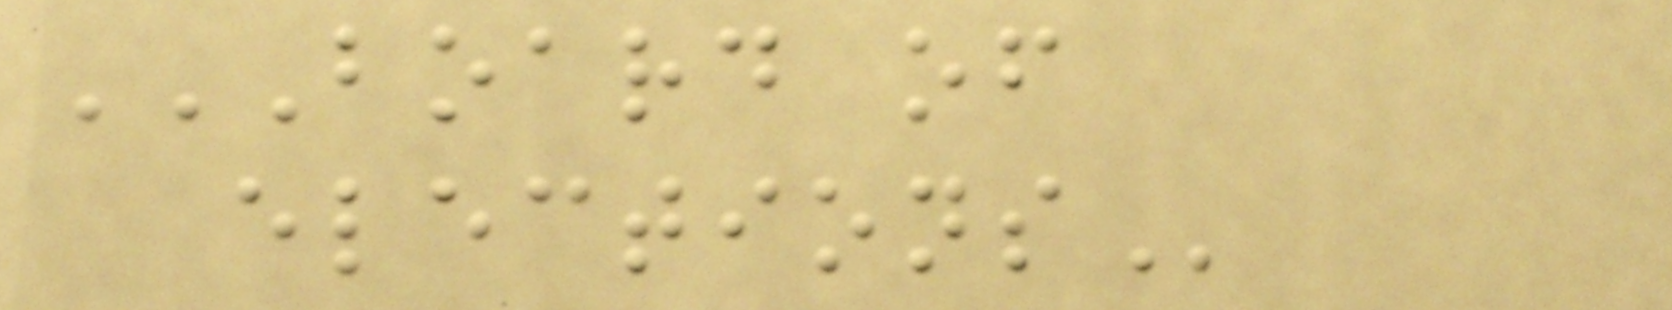BOARD OF
ELECTIONS
